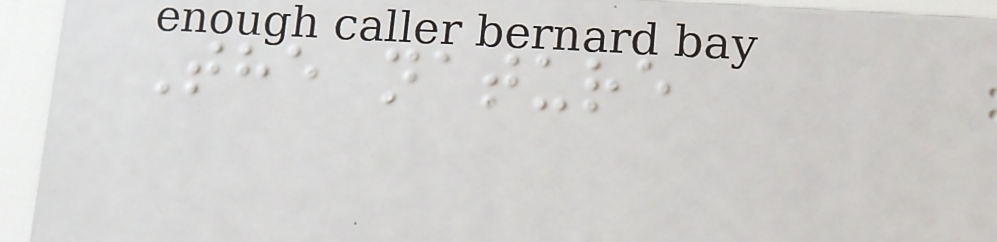The nature
